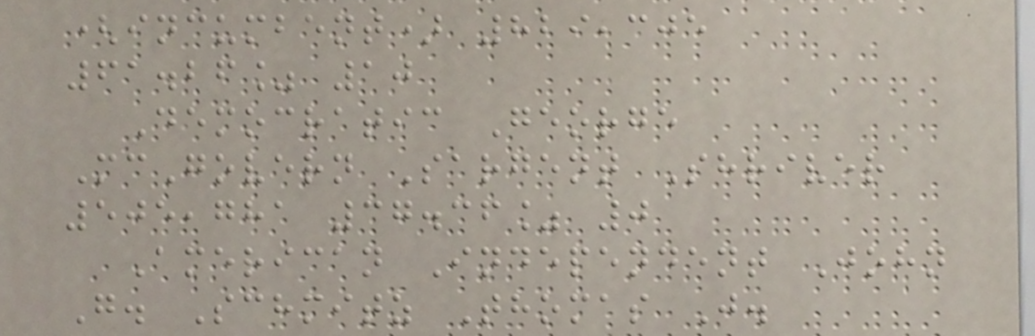(incumbent) 829,305
61.26% 10
Democratic George
McGovern Sargent Shriver
505,781 37.36% 0
American Independent John
G. Schmitz Thomas J.
